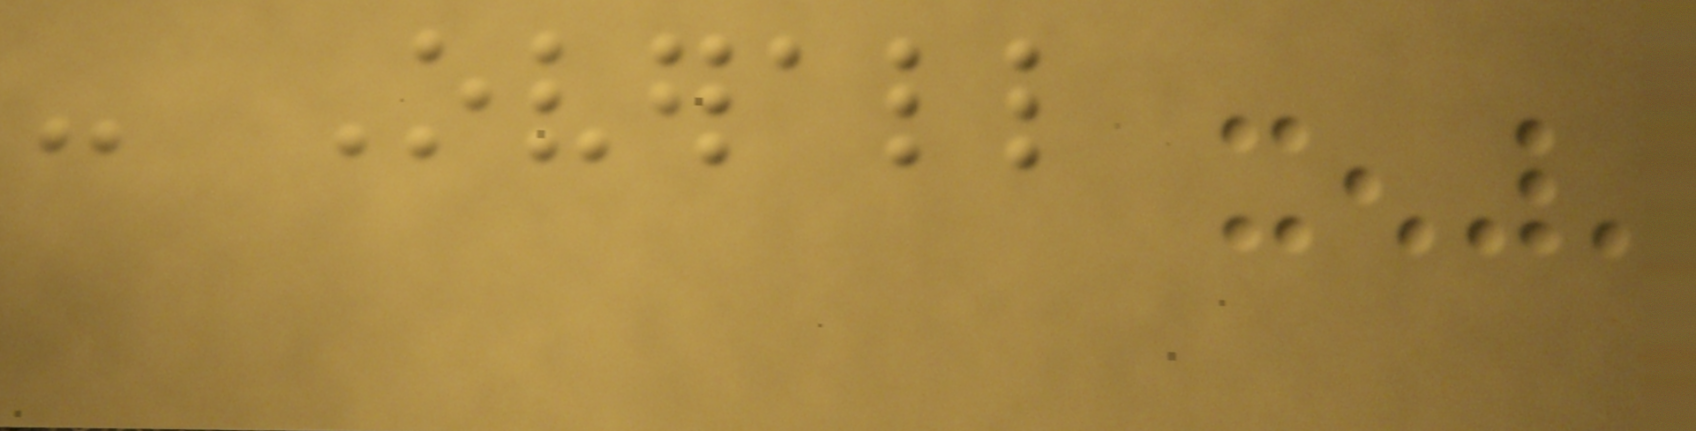- Overall
